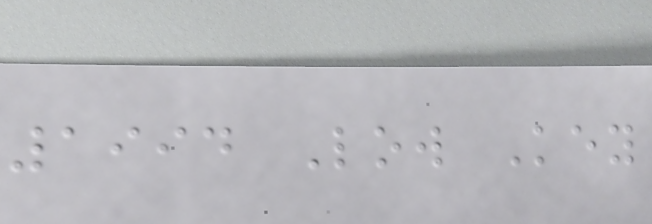1994 Low Key
